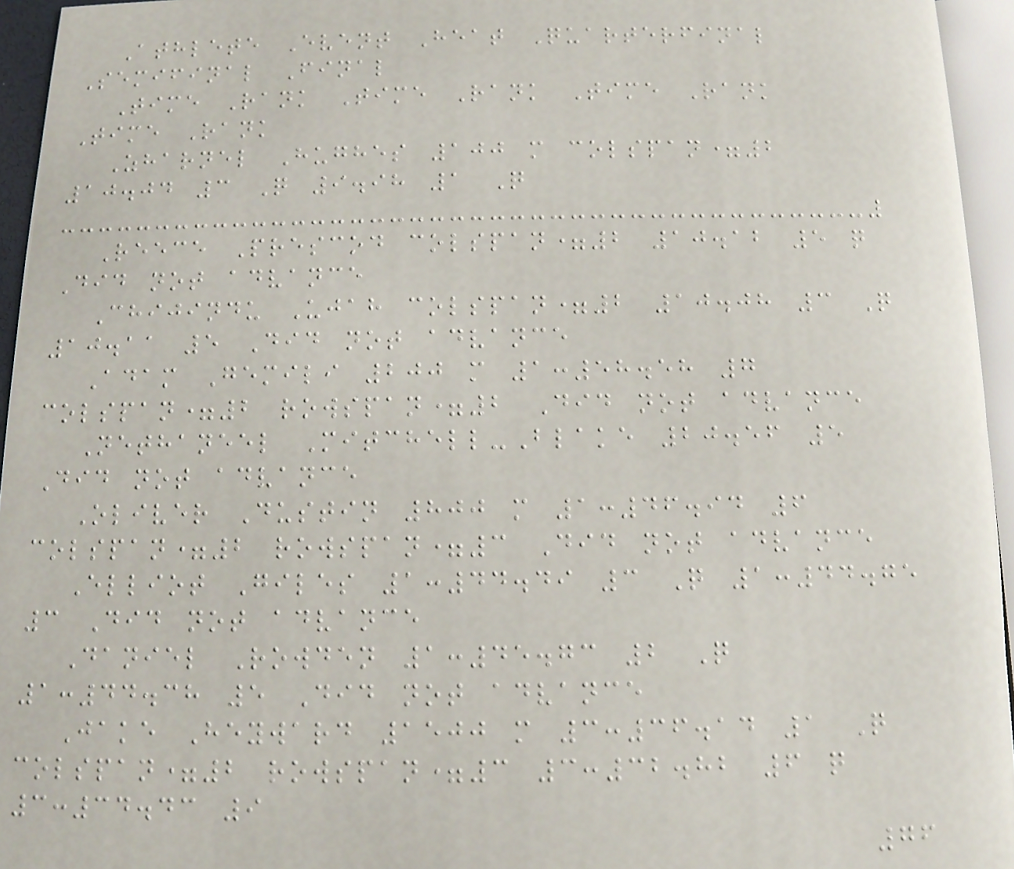Athlete Event Heat Quarterfinal
Semifinal Final
Time Rank Time Rank Time Rank
Time Rank
Zharnel Hughes 100 m colspan=2
10.04 3 Q 9.98 1 Q
Reece Prescod colspan=2 10.12 5 q
Did not advance
Chijindu Ujah colspan=2 10.08 3 Q
10.11 5 Did not advance
Adam Gemili 200 m 1:58.58 7
colspan=2 rowspan=2 Did not advance
Nethaneel Mitchell-Blake 20.56 5
Did not advance
Oliver Dustin 800 m 1:46.94 6
colspan=2 rowspan=3 Did not advance
Elliot Giles 1:44.49 3 Q 1:44.75
3 Did not advance
Daniel Rowden 1:45.73 2 Q
1:44.38 5 Did not advance
Jake Heyward 1500 m 3:36.14 1 Q
colspan=2 rowspan=3 3:32.82 6 q
3:34.43 9
76
